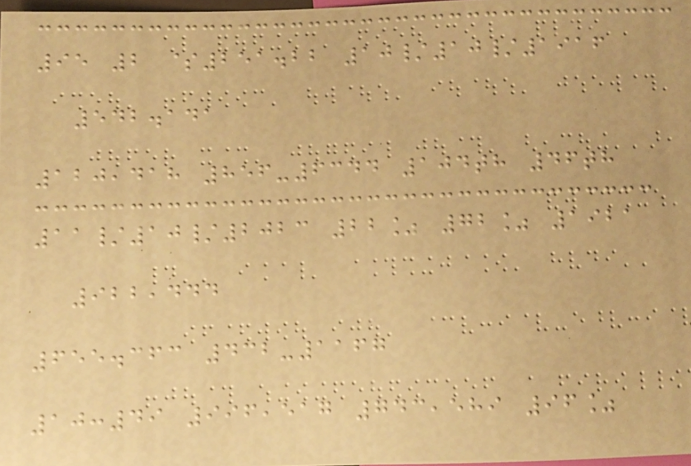95 2 $251.22 10/10/1916
542.141
120,418 856-6344 104th 46th
11/10/2023 22% 72% 1921
922,444
655.363 432-1167
10:49 996,517 743,589 96%
